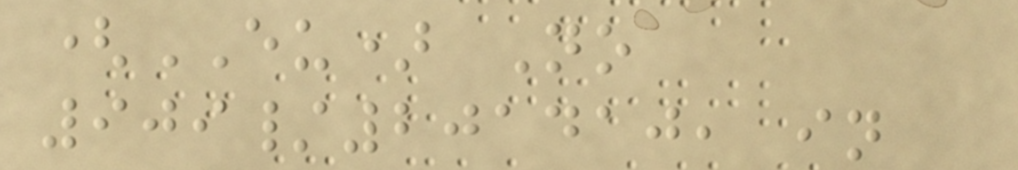(EU) No
909/201410, in
